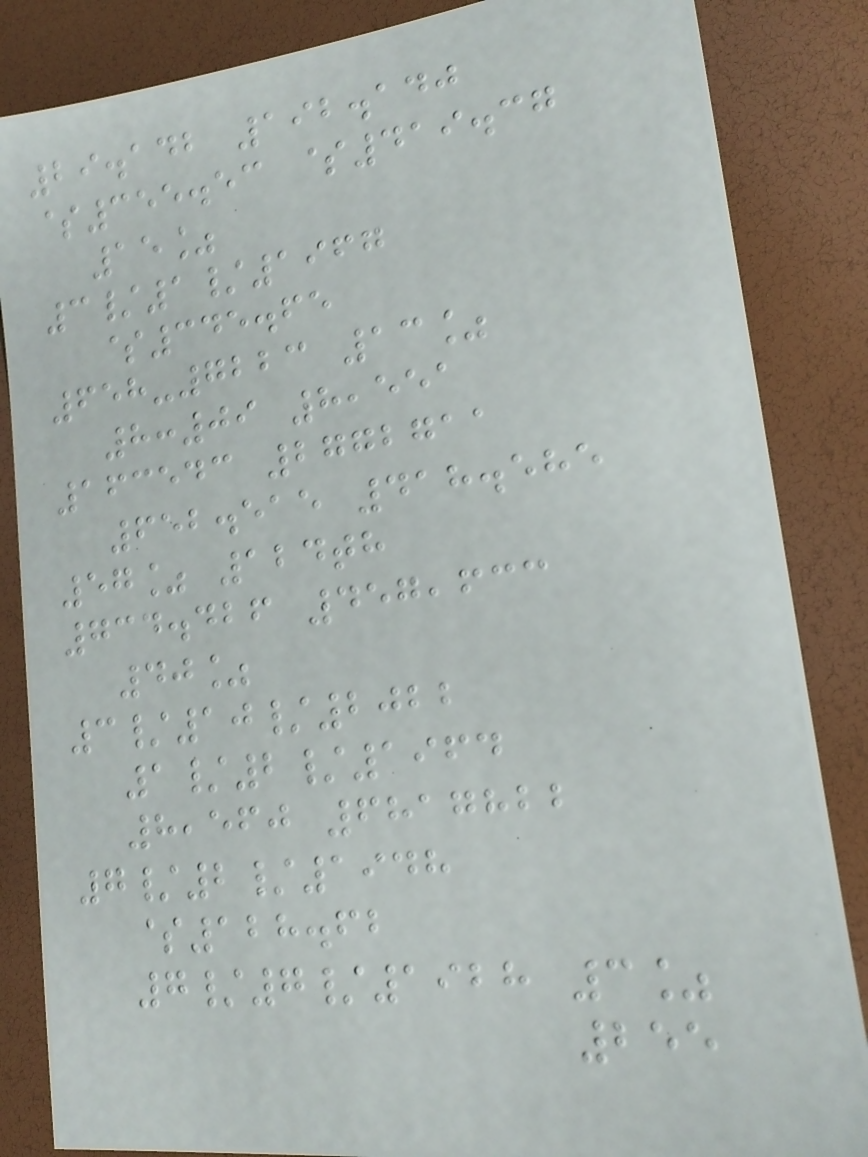29.142 192.140
$355.53 $419.37
15%
3/1/1967
$345.65
658-7223 13%
8:09 8,551
163543 2772711
652.515 418.585
57% 124th
734.426 457,633
40%
3/10/2022
1/2/1964
8,560 6817822
7/2/1948
$128.62
7/7/1928 3%
255
